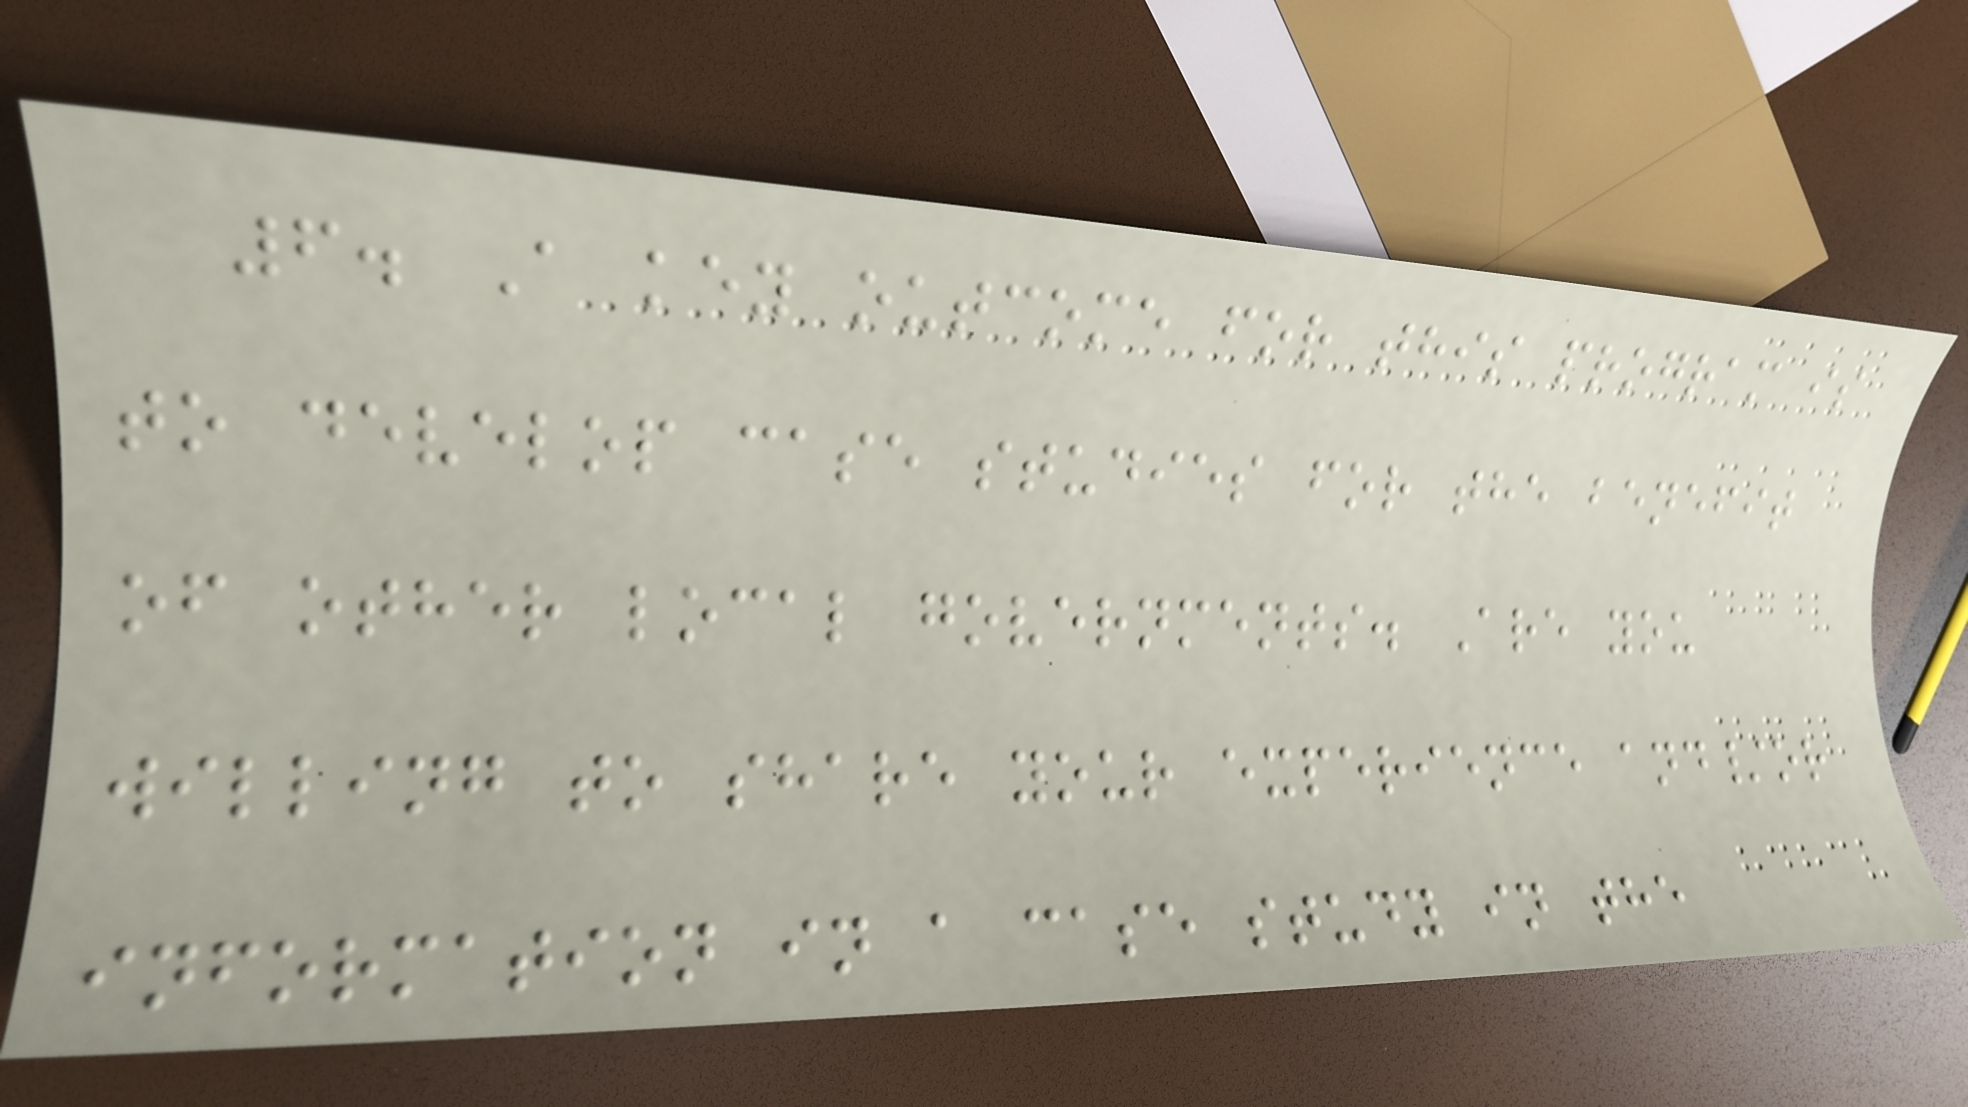6. A key outcome for this program is
to develop case studies for the benefit
of other local governments. Are you
willing to share your experience and/or
information in a case study in the
